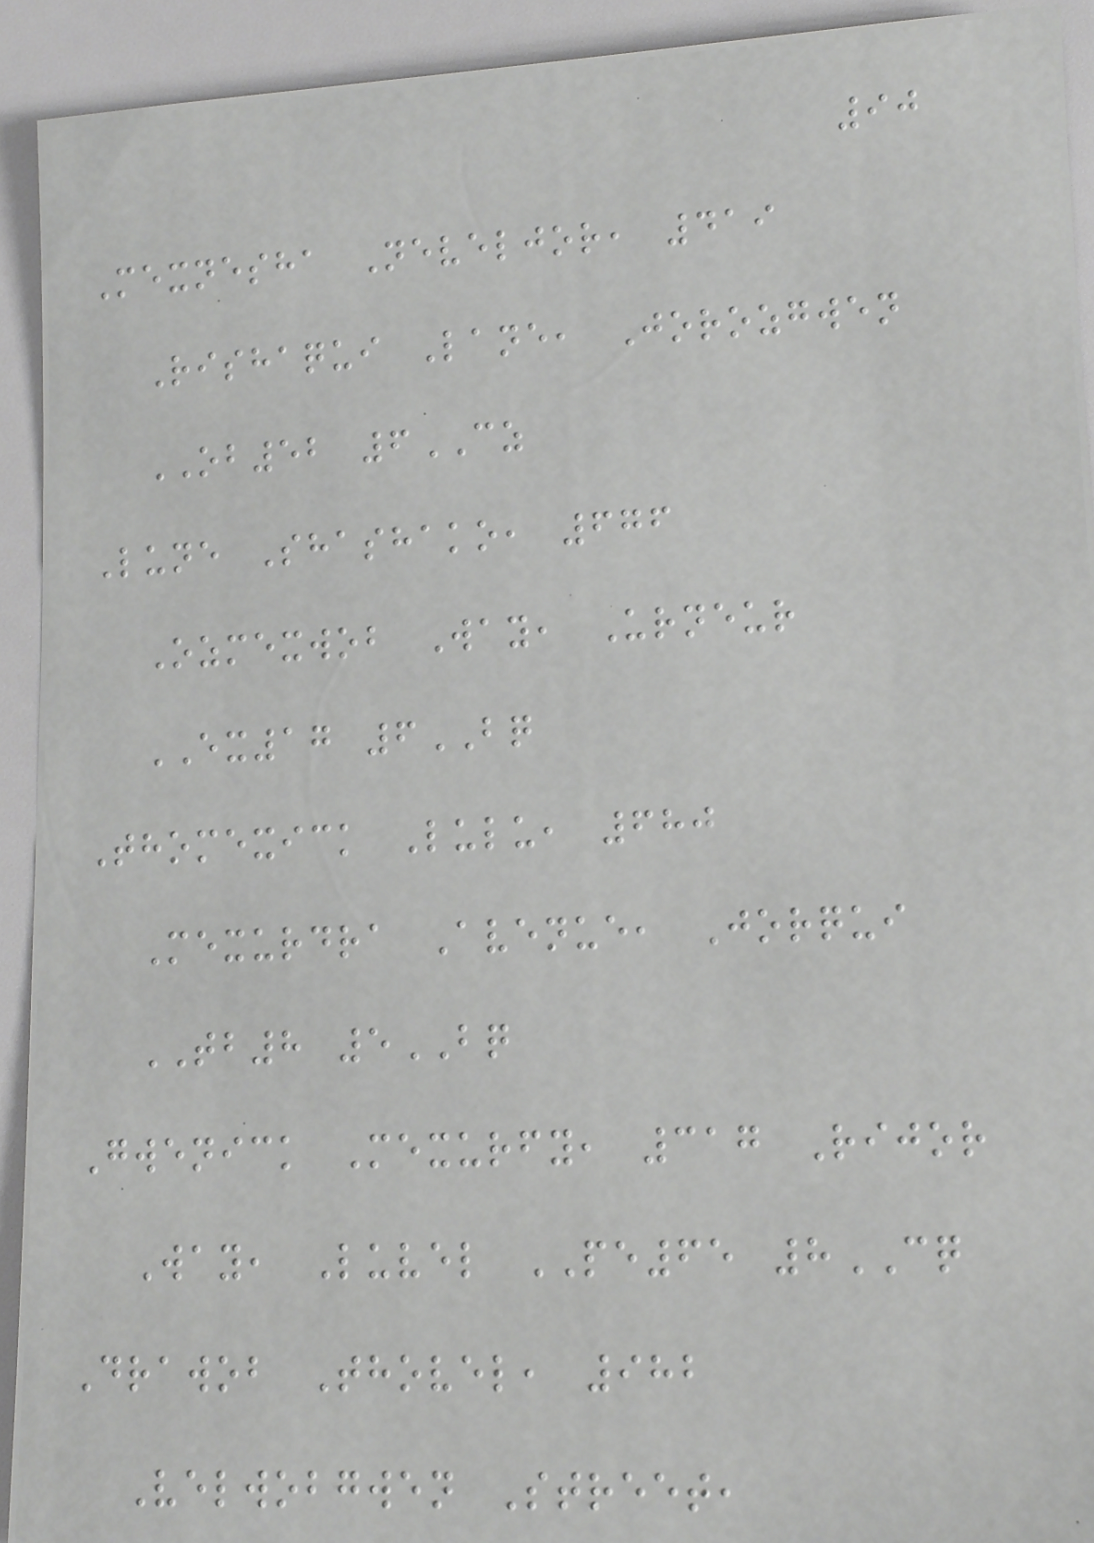90
Mexnesha Neveljor, 419
Rishaqui Lane, Jorozgwen
OB52 6CZ
Lune Shashako, 676
Ozmexwob Way, Urneur
EX17 6BQ
Thomexick Lulu, 680
Mexurdra Avenue, Jorqui
TB8 5BQ
Gwenick Mexurfy, 317 Rijor
Way, Luvel PE65 8CQ
Drawob Thovel, 982
Velwobgwen Street,
